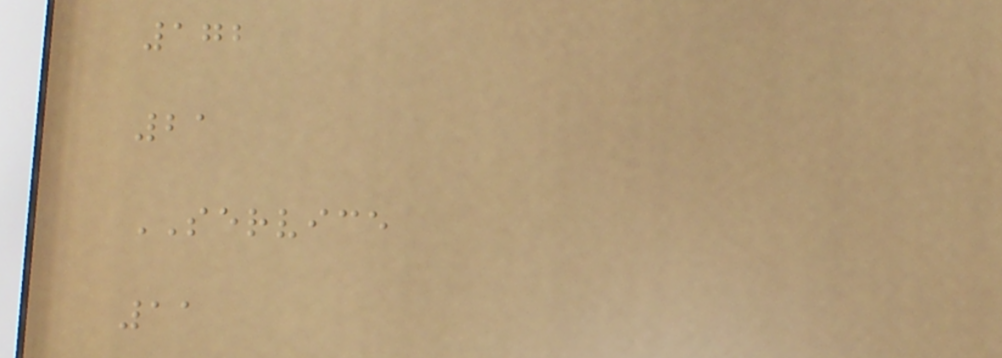172
21
SERVICE
11
